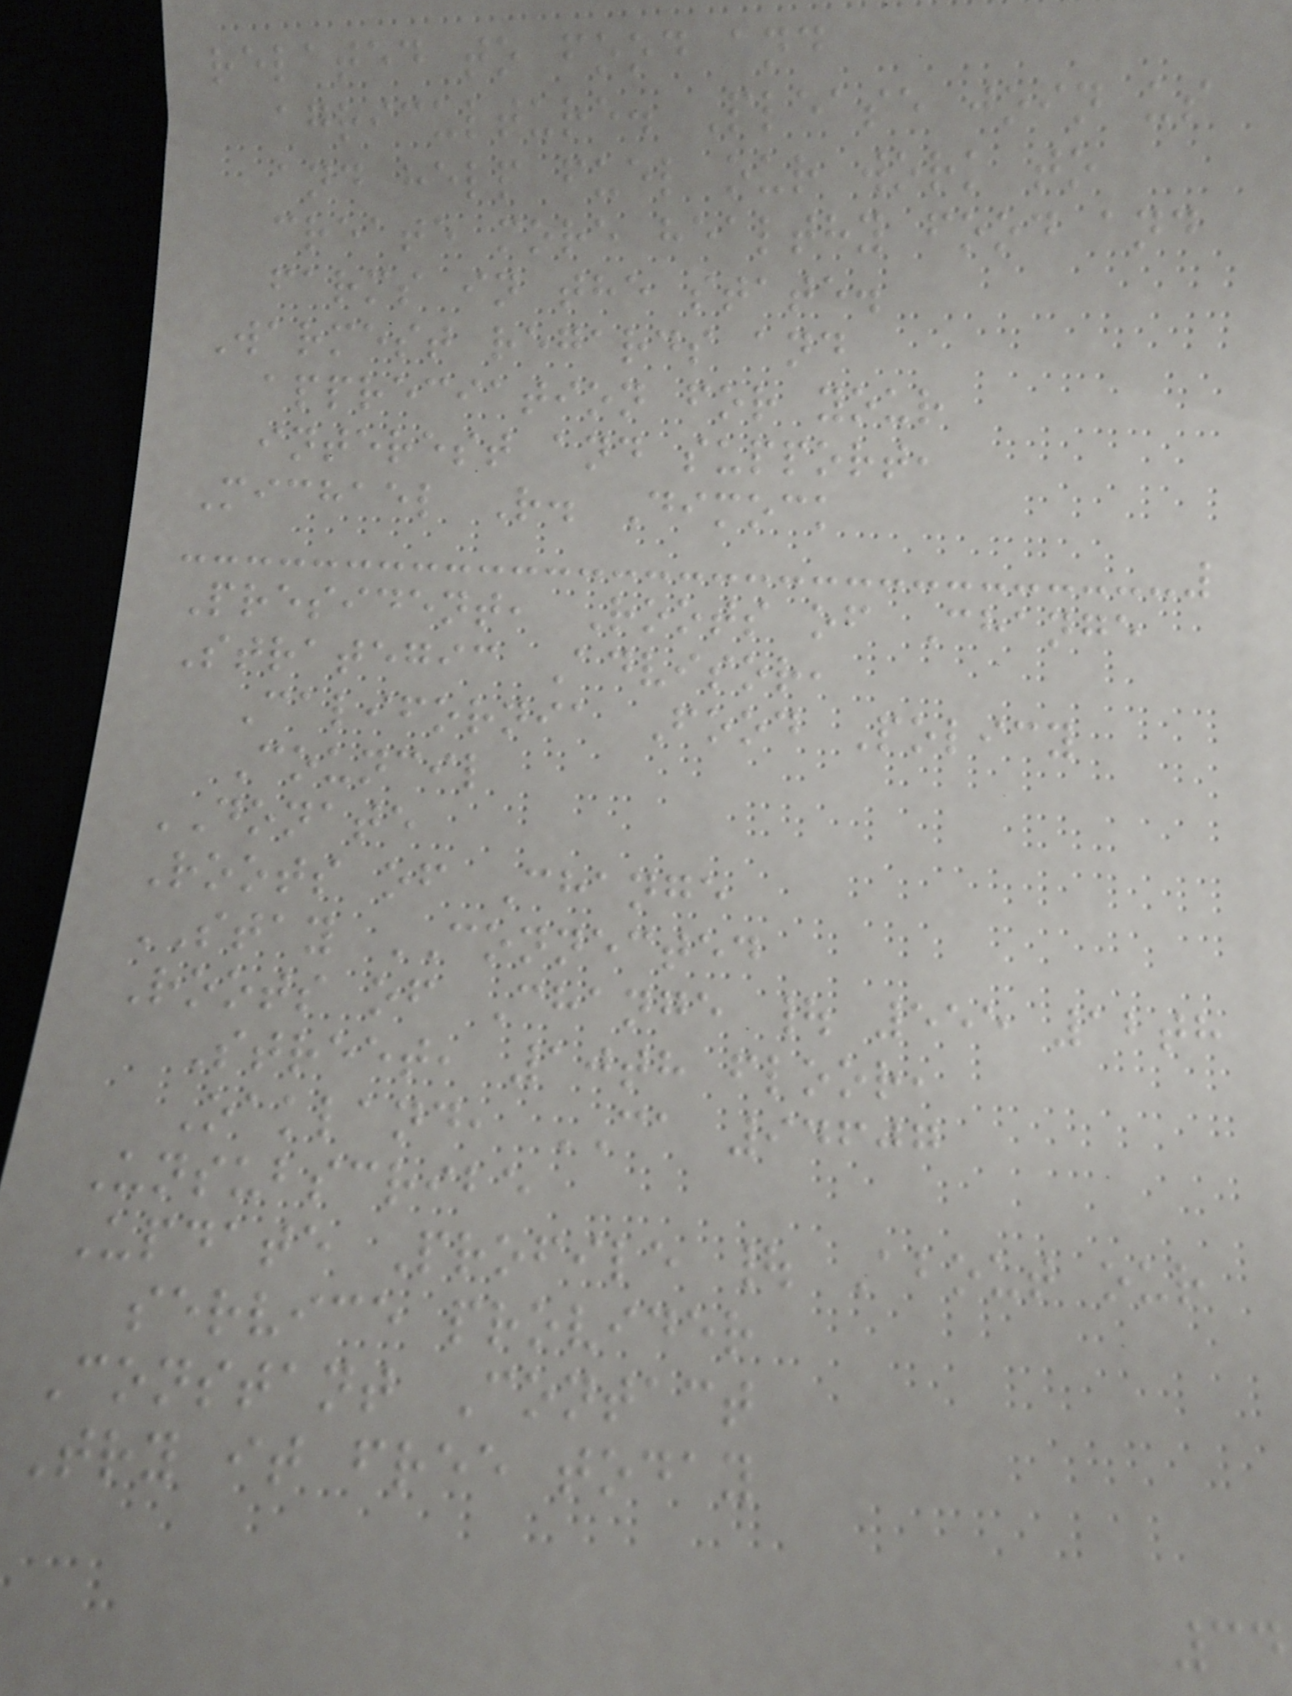related to food and
agriculture. Please join us
and help fuel our work to
create more healthy food and
farms in the state.
Warmest regards and
appreciation for your
interest and support,
Michael R. Dimock
President, Roots of Change
Strategic Advisor,
California Food Policy
Council
DONATE
Roots of Change
STAY CONNECTED
Roots of Change | 555 12th
Street, 10th floor,
Oakland, CA 94607
Unsubscribe
Update Profile | About our
service provider
Constant Contact
Try it free today
34
